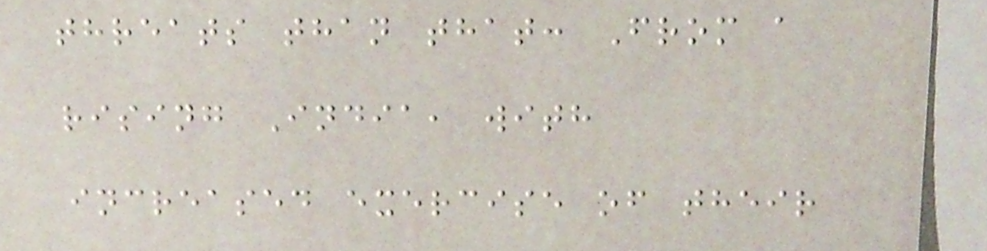threats than that: From a
rising India, with
increased exercise of their
